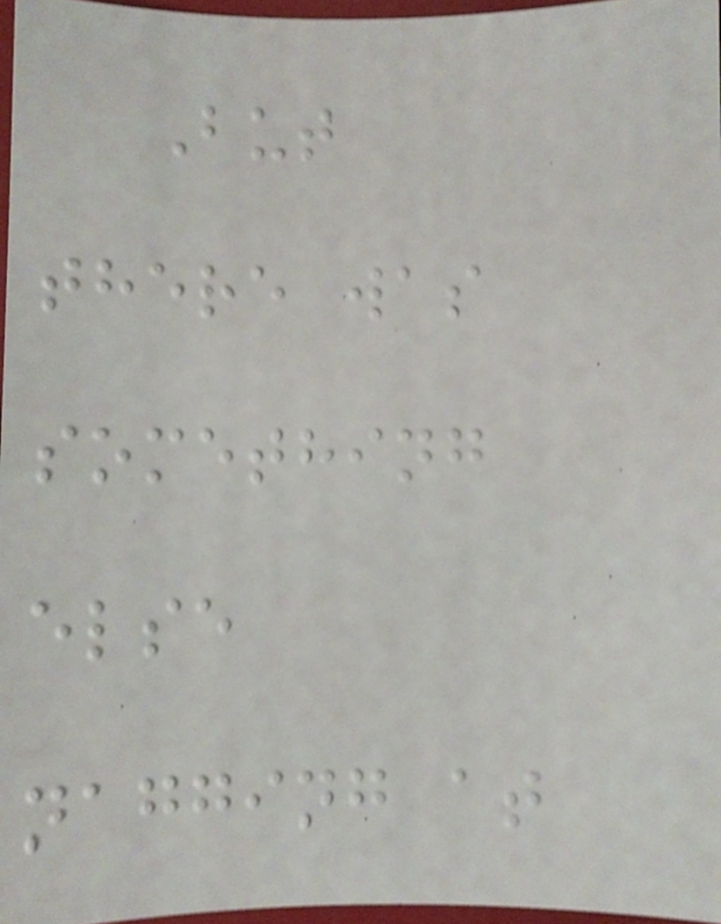But
there was
something
else
nagging at
